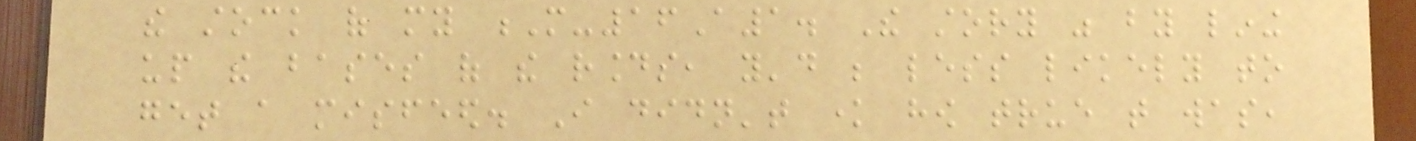the stock of my M-16A1. The story was by lining
up the bases of the rounds, you'd be less likely to
get a misfeed. I didn't know how true that was,
